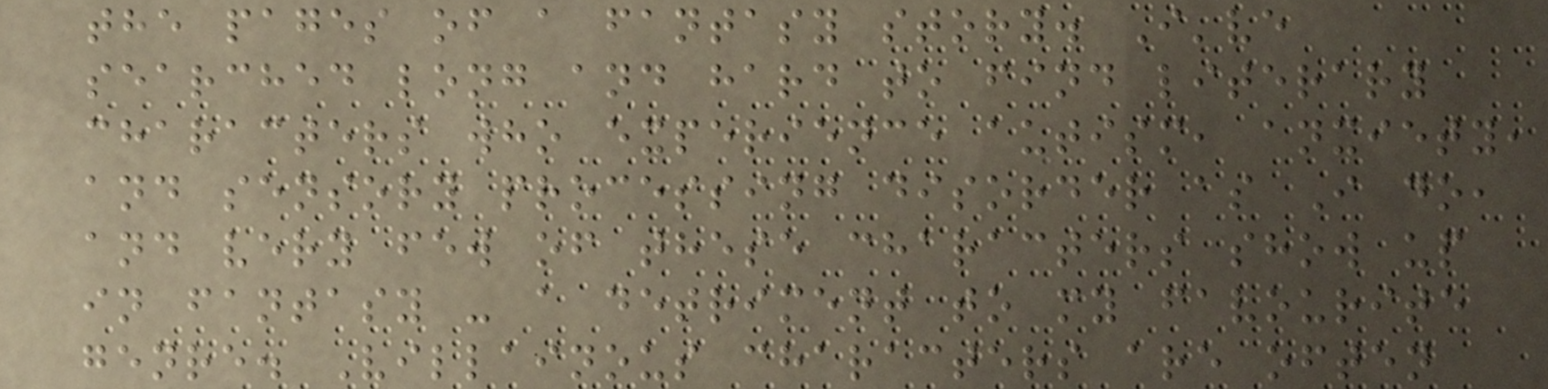the pages of a fantasy story. I've
searched long and hard to find literary
characters who experience autism, anxiety,
and sensory processing disorder as I do,
and very few of these characters show up
in fantasy - a detriment to my favourite
genre. Villainous characters are often
